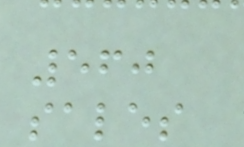560
sales
